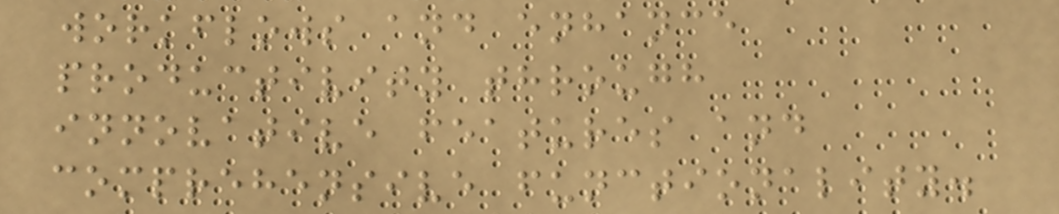workflows and enhance
productivity through
innovative features and
comprehensive functionality.
